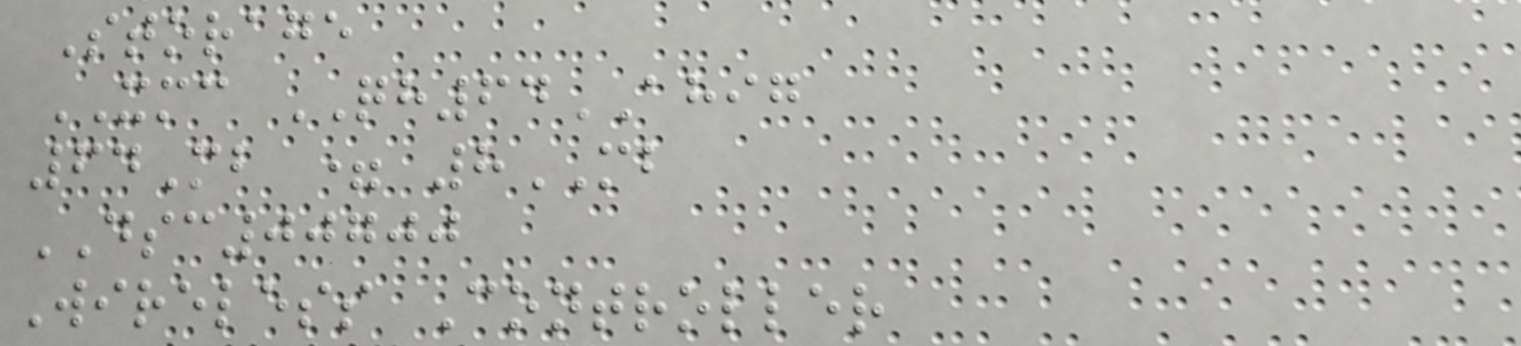Storage
XMC QH64AHIG
64Mb = 8MB
DSC00700
Wireless Controller
